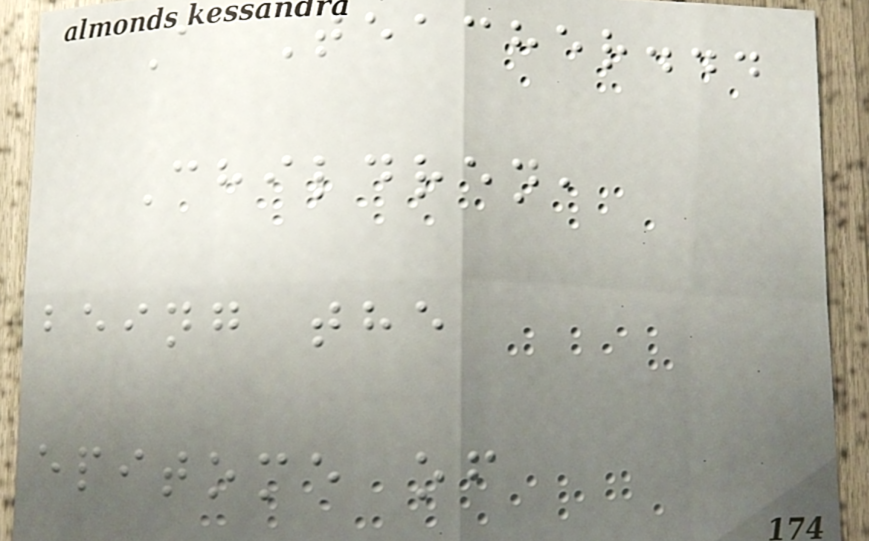A Teacher...
Children,
being the
epitome of
